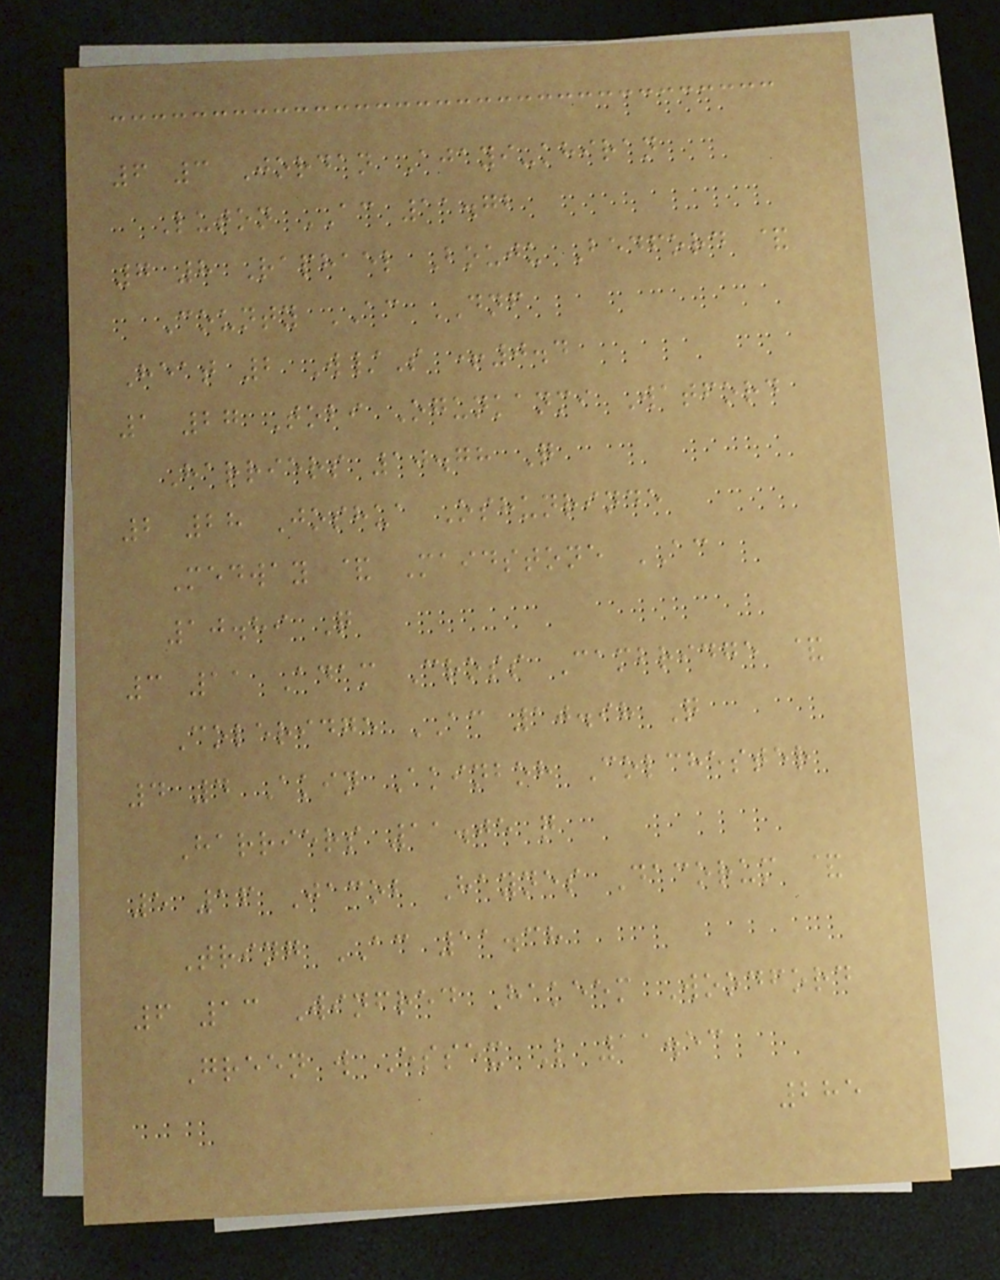6 3 Jordan Ajayi-khiran
Luton AC 11.72
7 8 Raphael Bouju Bedford &
County AC DNF
Heat 2 W/S +0.4
1 27 Tobi Ogunkanmi Watford
Harriers 10.78 Q
2 28 Joshua Oshunrinde
Medway & Maidstone AC
10.89 Q
3 11 Adam Cross Cambridge &
Coleridge AC 10.98 Q
4 4 Akin Akinboh Colchester
Harriers 11.05 q
5 16 Jacob Haynes Dacorum &
Tring AC 11.38
6 13 Winfred Hakeem Woodford
Green w Essex L 11.53
285
